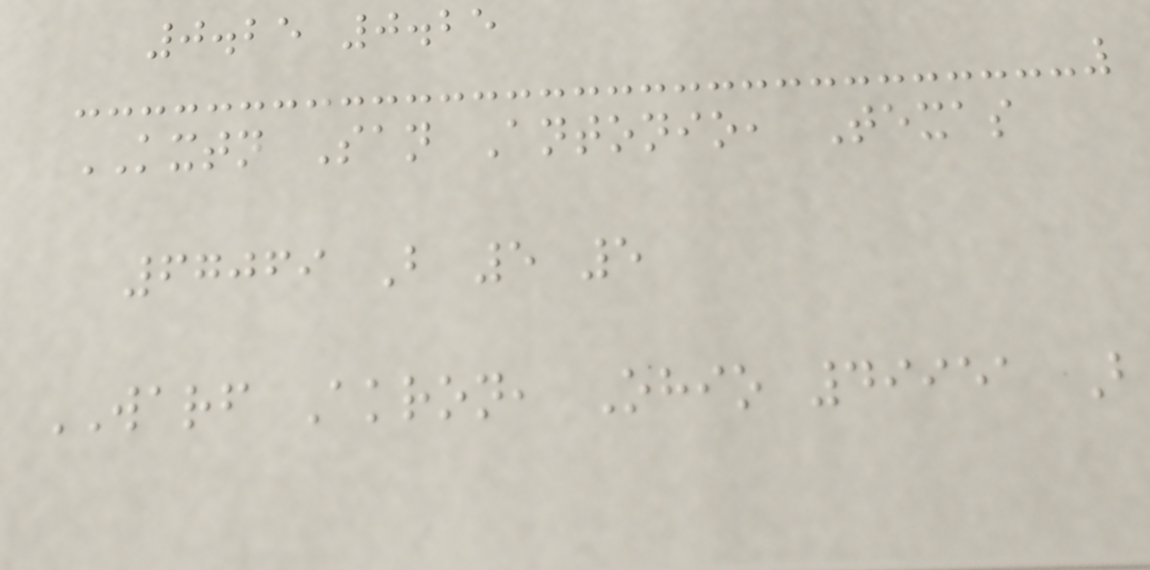0.25 0.25
KXTN San Antonio, Texas
67069 B 5 5
WARF Akron, Ohio 49951 B
